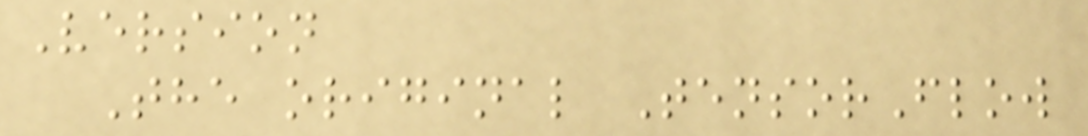Version
The original TensorFlow
